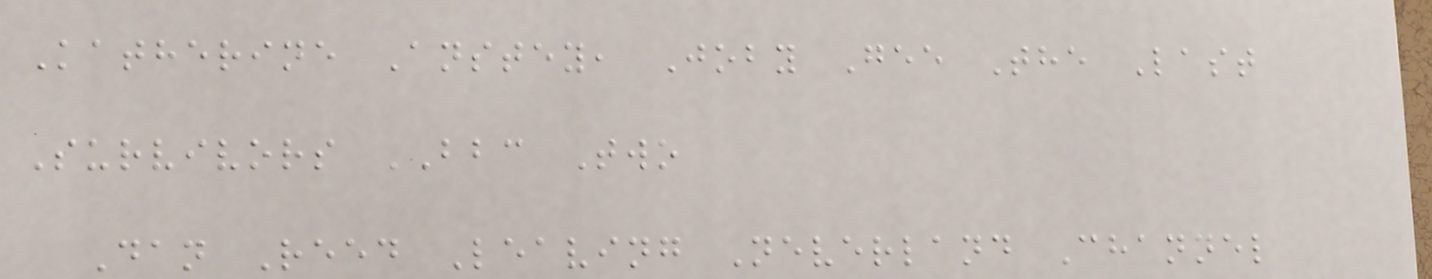Katherine Anstey, Joby Gee The Last
Survivors BBC Two
Dan Reed Leaving Neverland Channel
